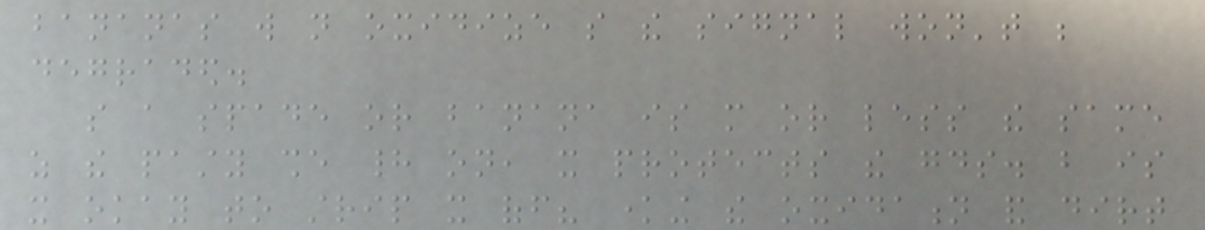bananas will not oxidize so the signal won't be
degraded.
so a spade or banana is more or less the same
as the pasty she had on, it protects the goods. but is
it okay to strip it off? knowing the oxidation and dirt
